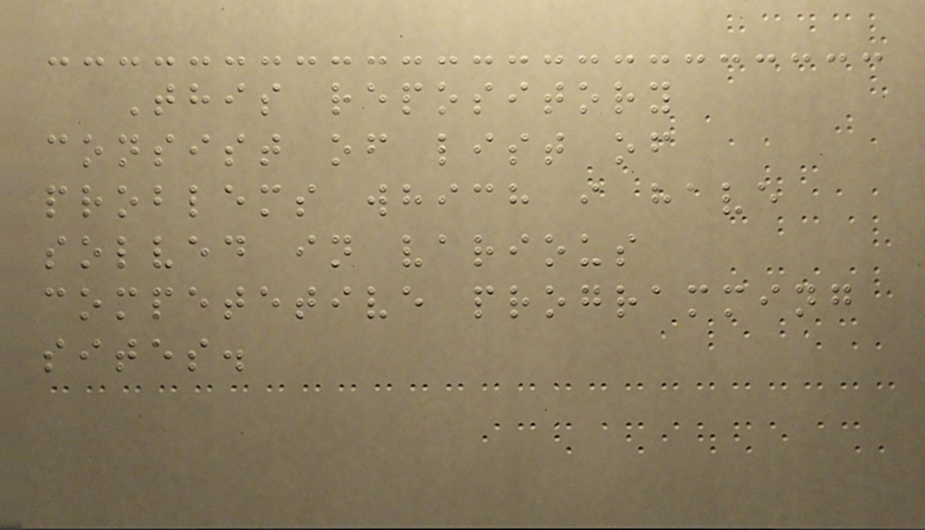This repository
consist of list of
problems which i have
solved in various
competetive programming
sites.
